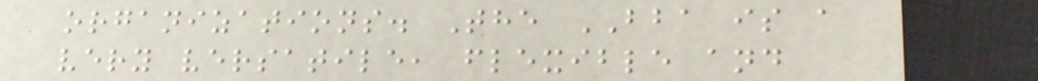organizations. The BBA is a
very versatile, flexible and
